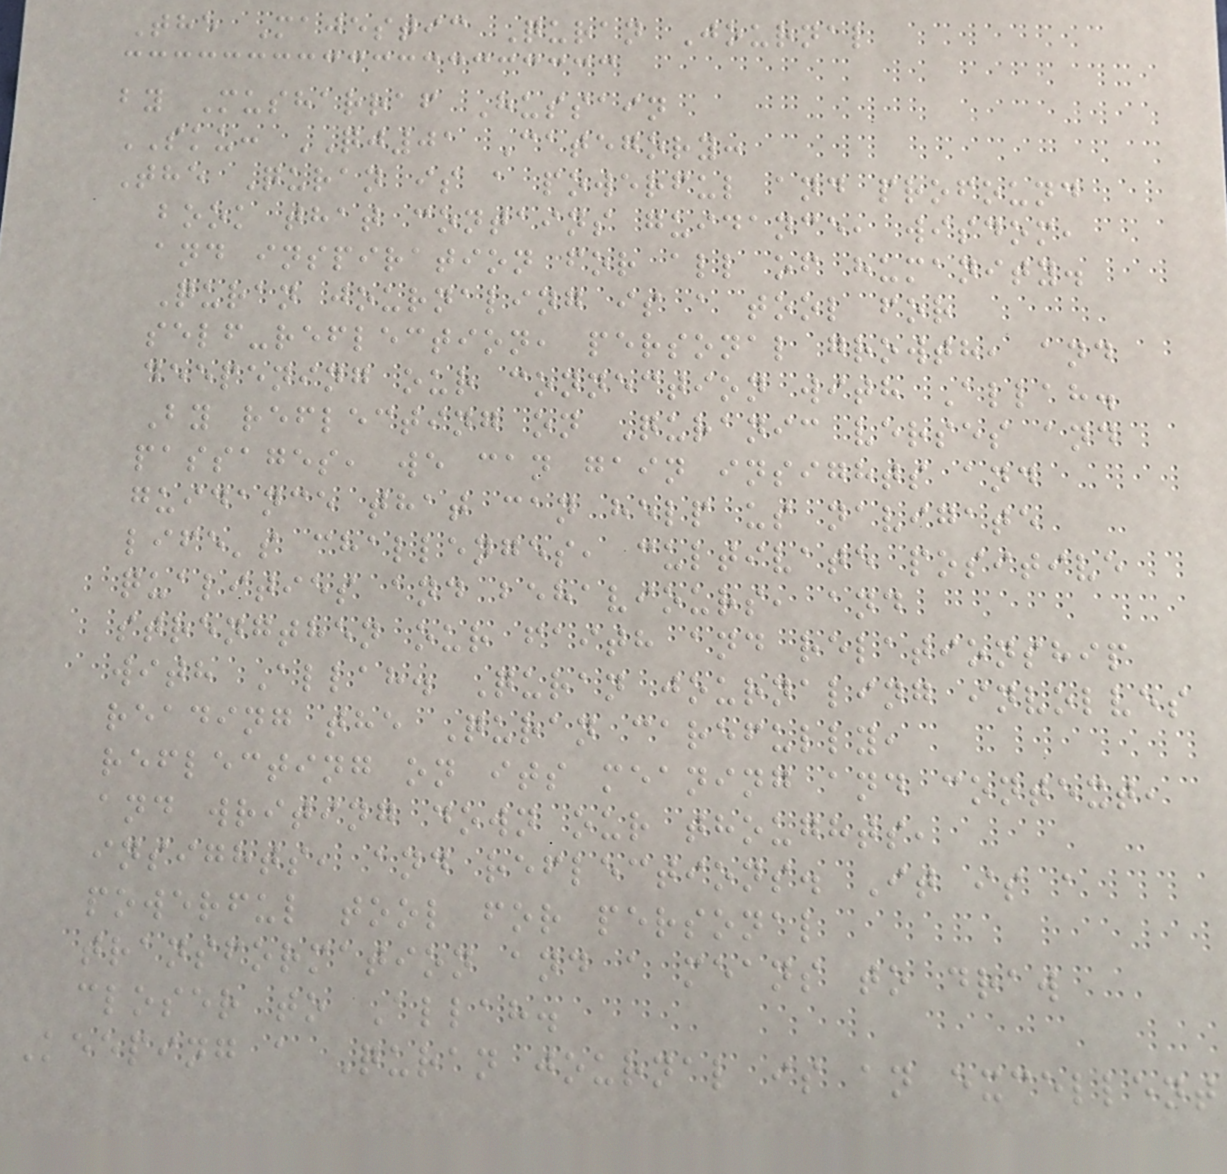The Majestic Quran Journal
by Musharraf Hussain
SKU: QJ01 Category:
The Quran is a powerful and profound
book that contains guidance, wisdom,
and inspiration for all of humanity.
Quran journaling is a tool for
self-reflection, personal growth, and
deepening our connection with Allah.
By reflecting on Quranic verses and
passages, we can gain insights and
guidance that can help us navigate
life's challenges, cultivate positive
qualities and behaviours, and
strengthen our faith and relationship
with Allah. Quran journaling involves
reading the Quran carefully,
reflecting on its meaning and context,
and writing down our thoughts,
insights, and reflections. It is a
powerful tool for personal
transformation and a means to draw
closer to Allah.
Keeping a Quran journal is an excellent
